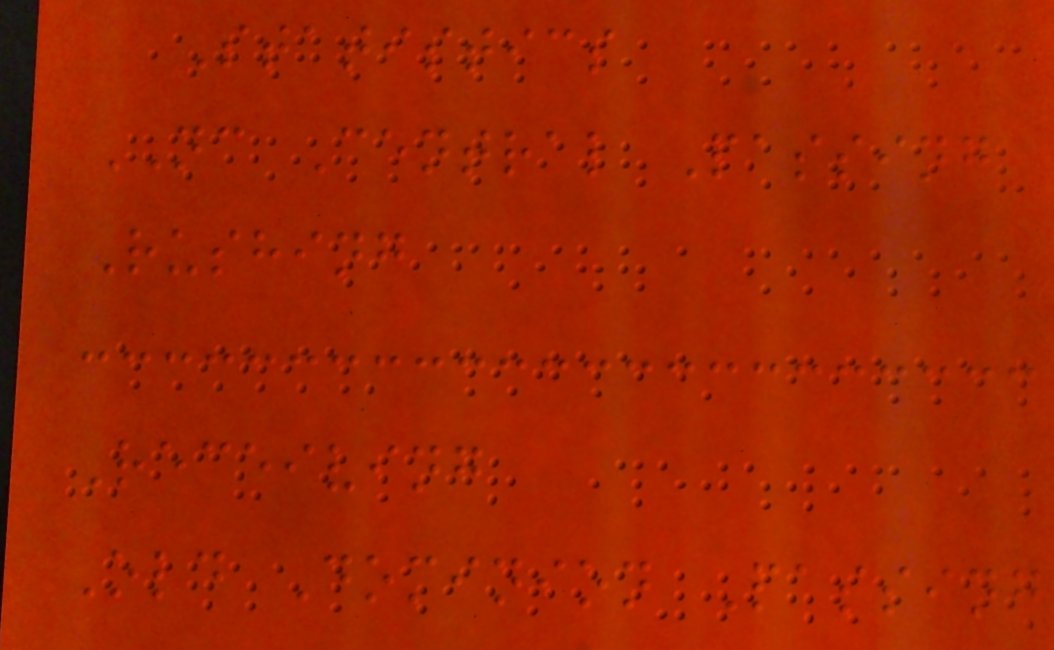Statistics
NC Central Passing
Rushing
Receiving
Old Dominion Passing
